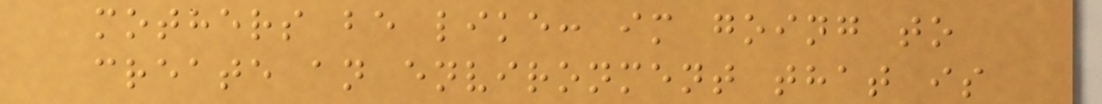mothers be like: im going to
create an environment that is
